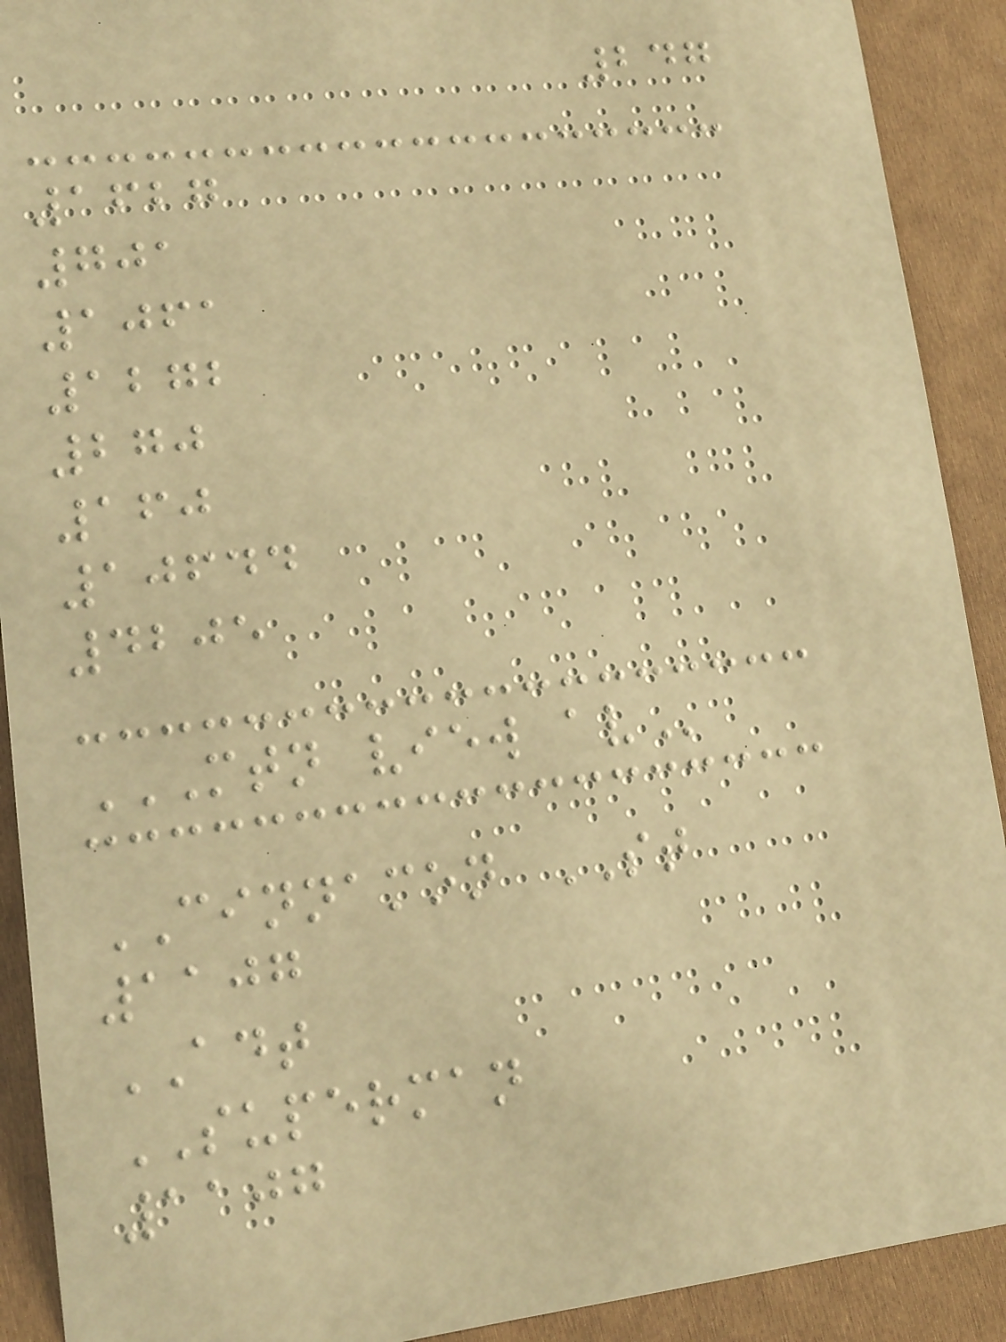247
1627
701
1061
1272
270
160
10644
4205
MTN VIEW AV
CINNAMON ST
1107
ADT
SUPERMAN
1107
